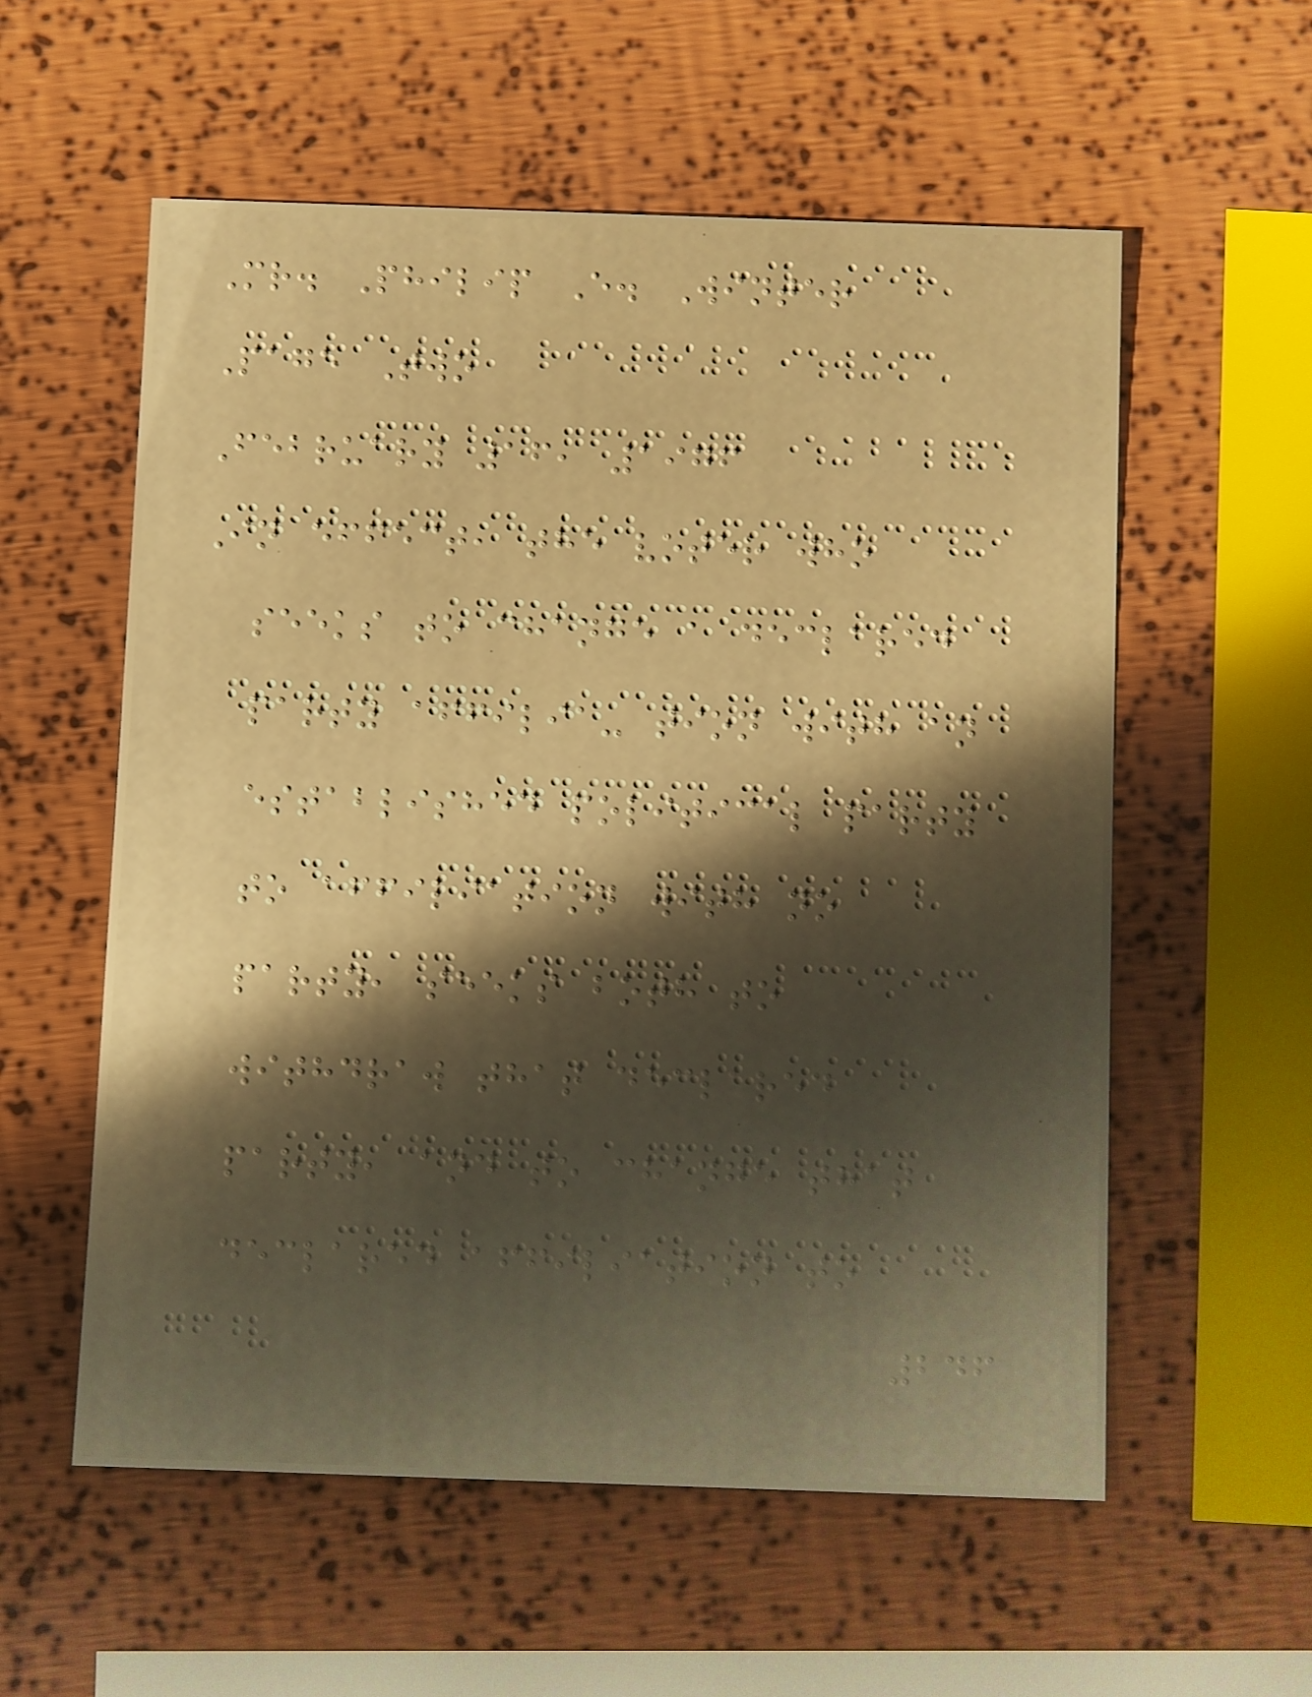Mr. Philip E. Winter
Page Two
February 16, 1976
In effect, the voter who
seeks to change a declared
party affilia- tion with an
established political party
to affiliation with no
party, seeks both to
withdraw that declared
party, and to change that
declared affiliation to
246
